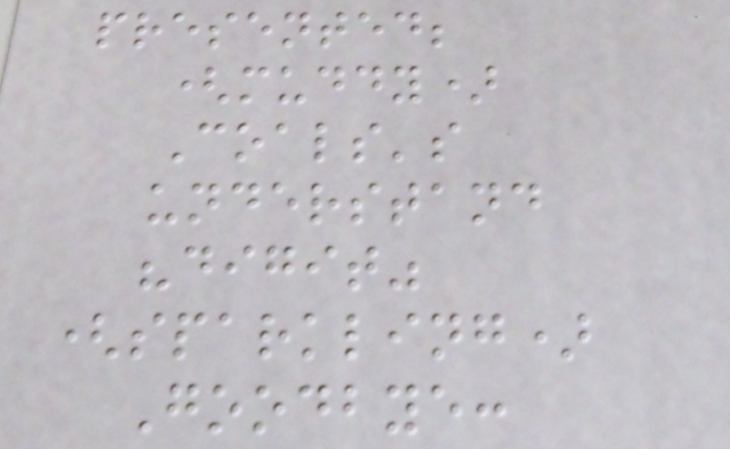presented;
(muddy)
Coals's
understand
"digit"
(sparkling)
Goodbye:
